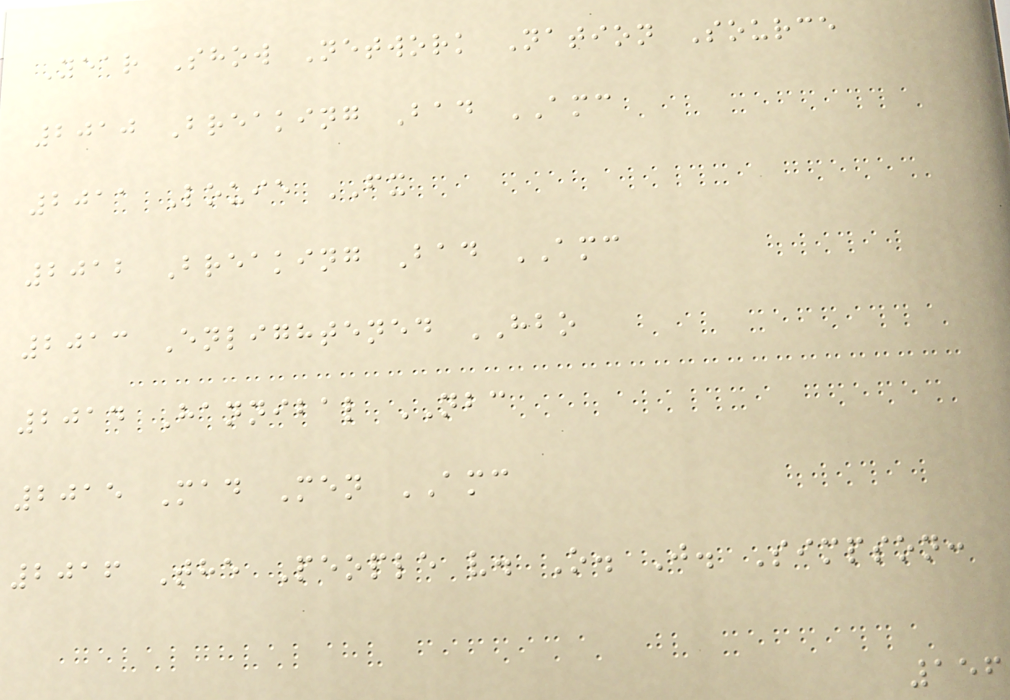Year Show Network Nation Source
2010 Breaking Bad AMC
2011 Louie FX
2012 Breaking Bad AMC
2013 Enlightened HBO
2014 Hannibal NBC
2015 Mad Men AMC
2016 The People v. O. J. Simpson:
156
